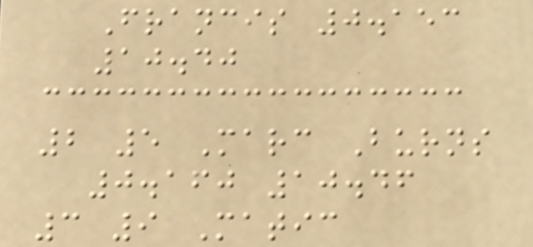Francis 0.153
10.40
2 5 Marc Burns
0.160 10.46
3 9 Matic
